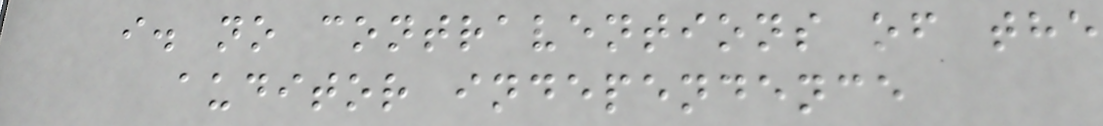i. no contraventions of the
auditor independence
